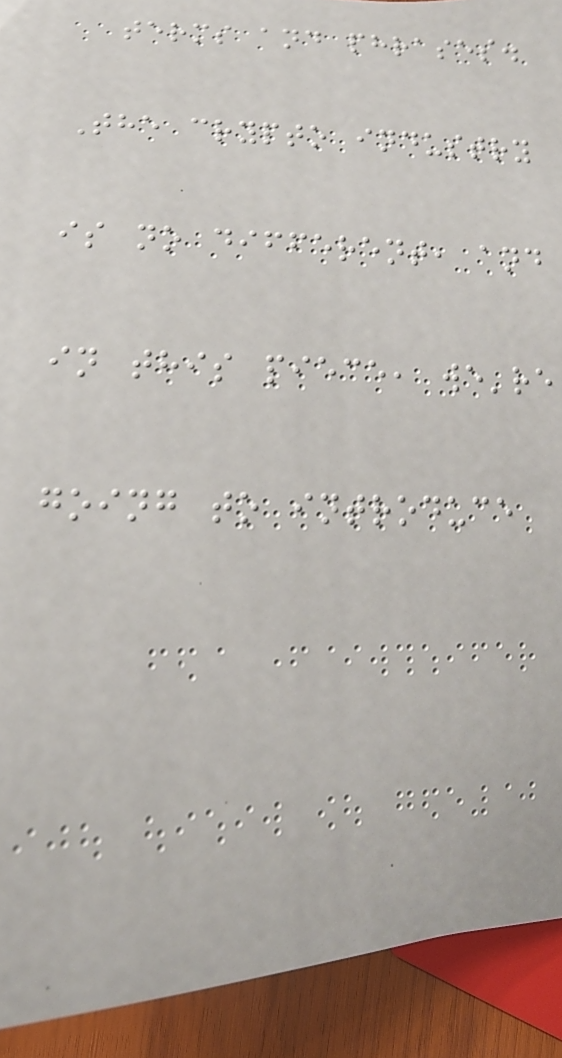terms and phrases.
The crypto industry
is no different, and
in this piece, we're
going to introduce
